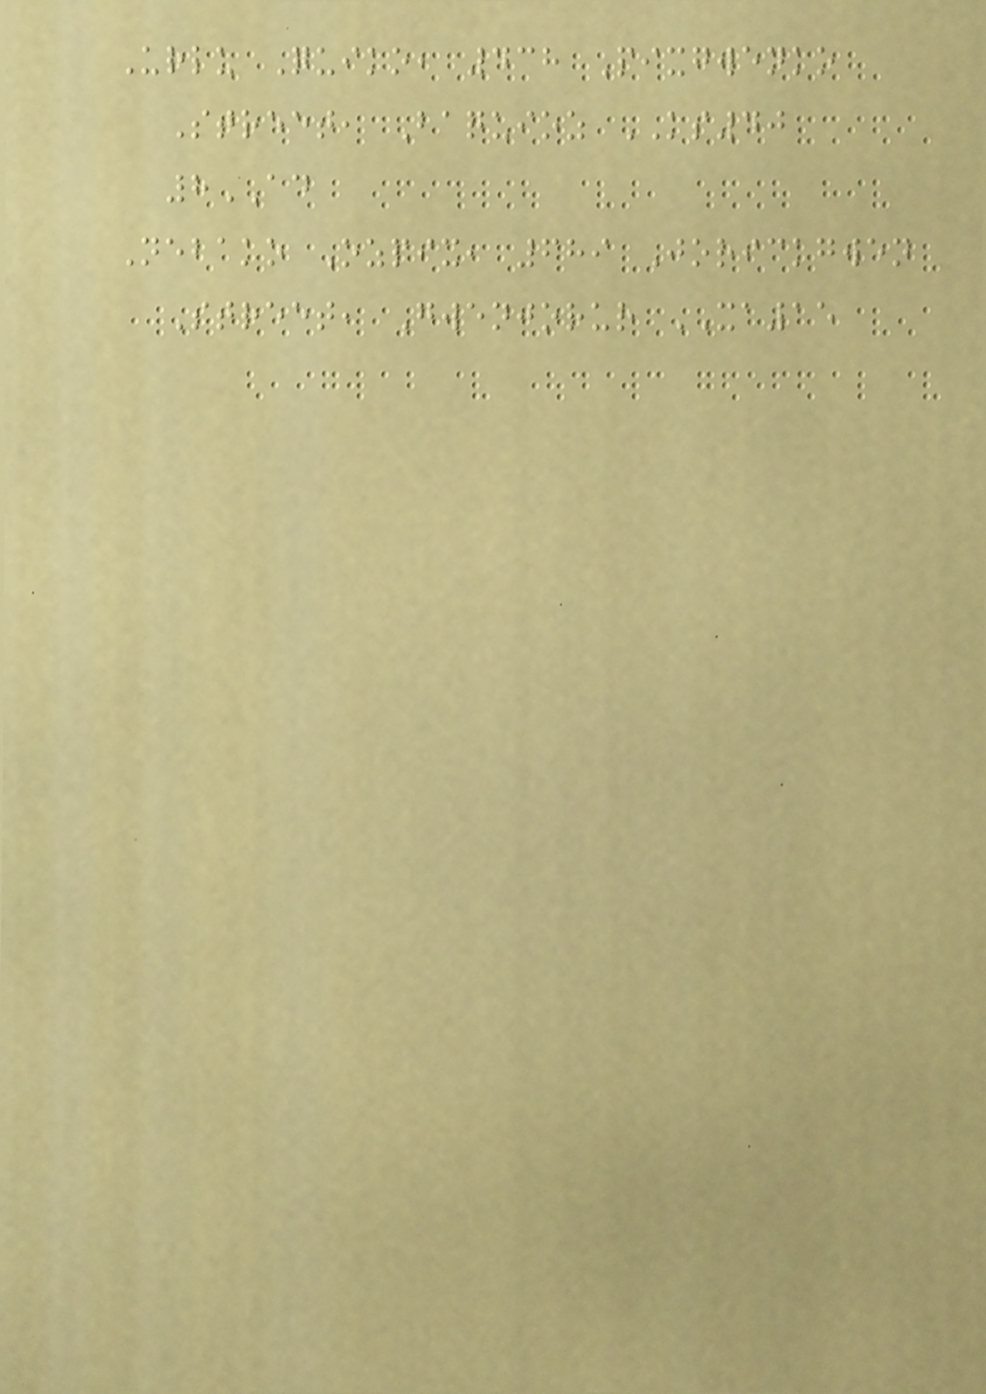Urlu Quiko, 438 Pixgwenko
Street, Baquioz KS40
8AD
Nebako Ozpix, 689 Jorickgwen
Street, Gwenjorur XA15
